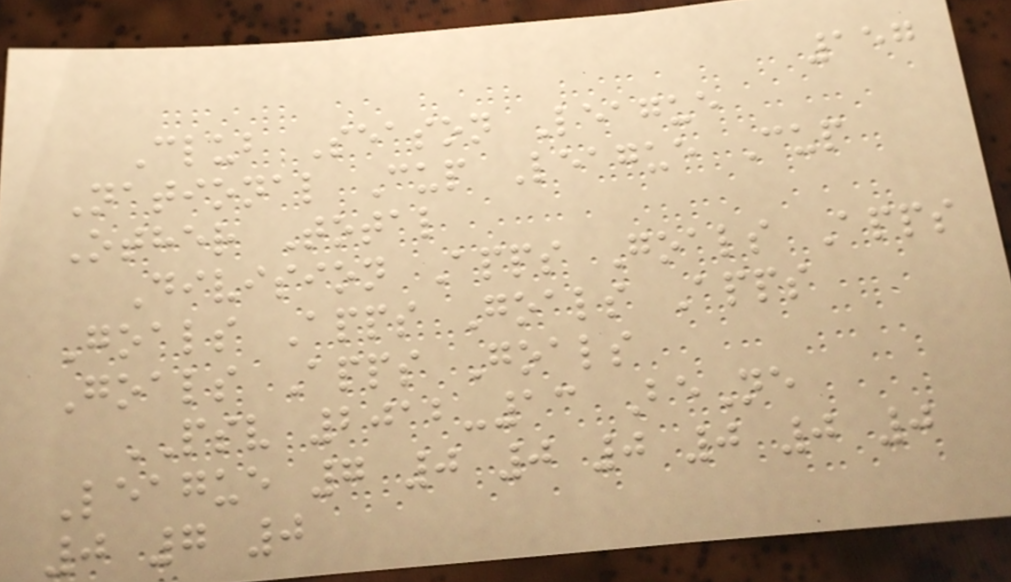157
Club Season League
National Cup League Cup
Other Total
Division Apps Goals Apps
Goals Apps Goals Apps
Goals Apps Goals
PSV 2012-13 BeNe
League 7 0 0 0 0 0 0
0 7 0
